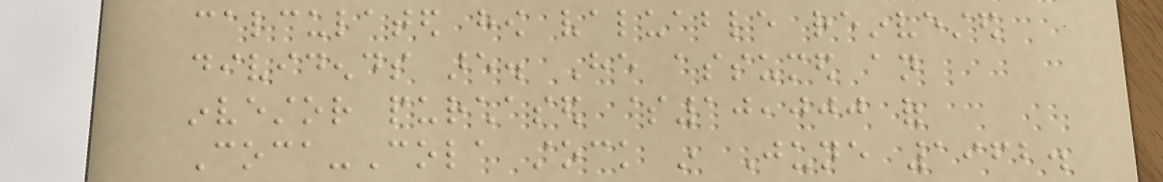calculated how valuable reinvested
dividends are. He assumed an
investor purchased $10,000 of
Coca-Cola stock in June 1962.
